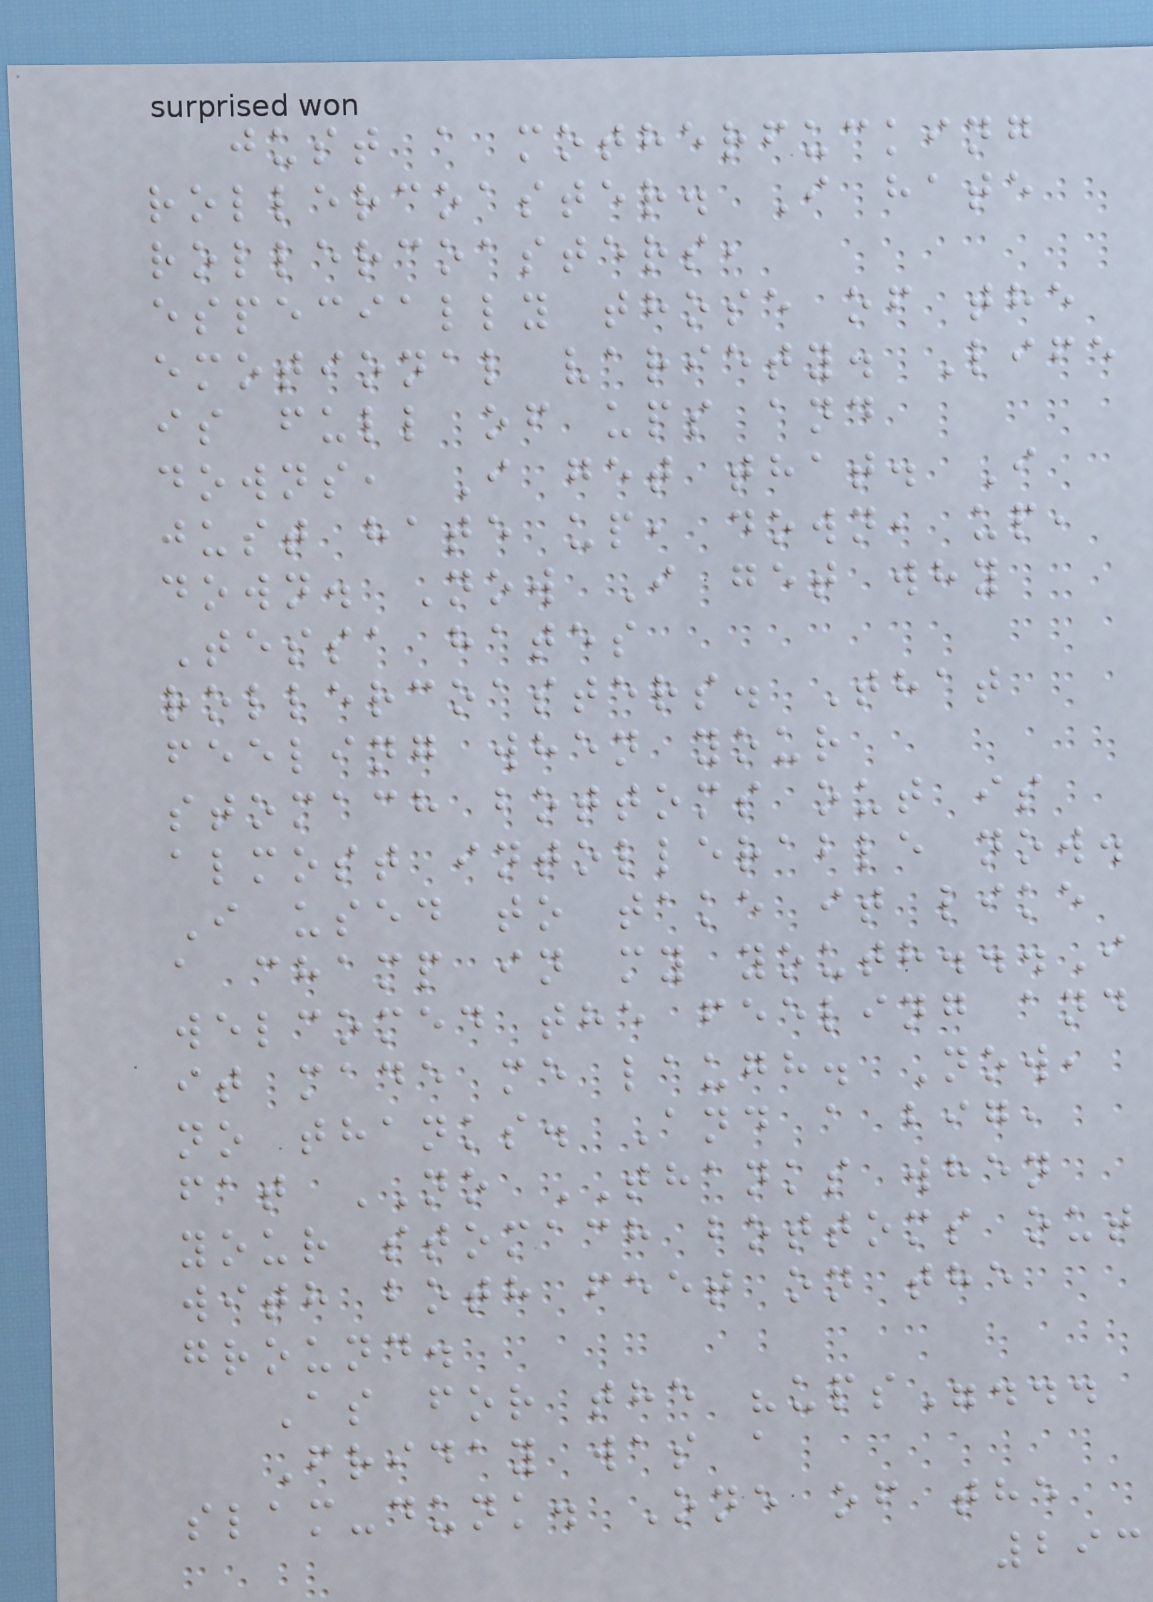just a motherfucking
rollercoaster. I hate
rollercoasters,
especially those of the
emotional variety. Life
is full of ups and
downs, I get that. I
just hate up, down, up,
down. Now I get why
Tessa hates
rollercoasters. That
feeling when your
stomach bottoms out is
almost intollerable now.
I used to take it like
a champ in my youth...I
welcomed the feeling and
it made me laugh. Now,
no thanks. And a big,
fat NO THANKS when
your stomach bottoms out
with both feet on the
ground.
As for the "ups"...
Friday was a
slam-dunk. One of the
293
